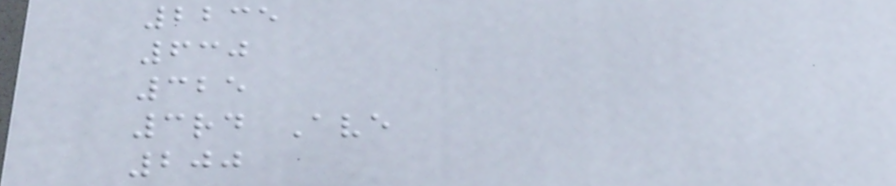2235
630
325
3rd Ave
200
